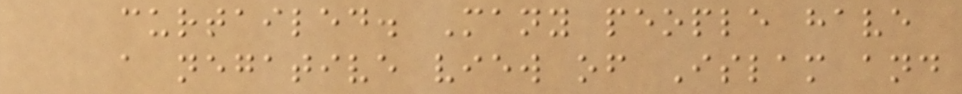curtailed. Many people have
a negative view of Islam and
